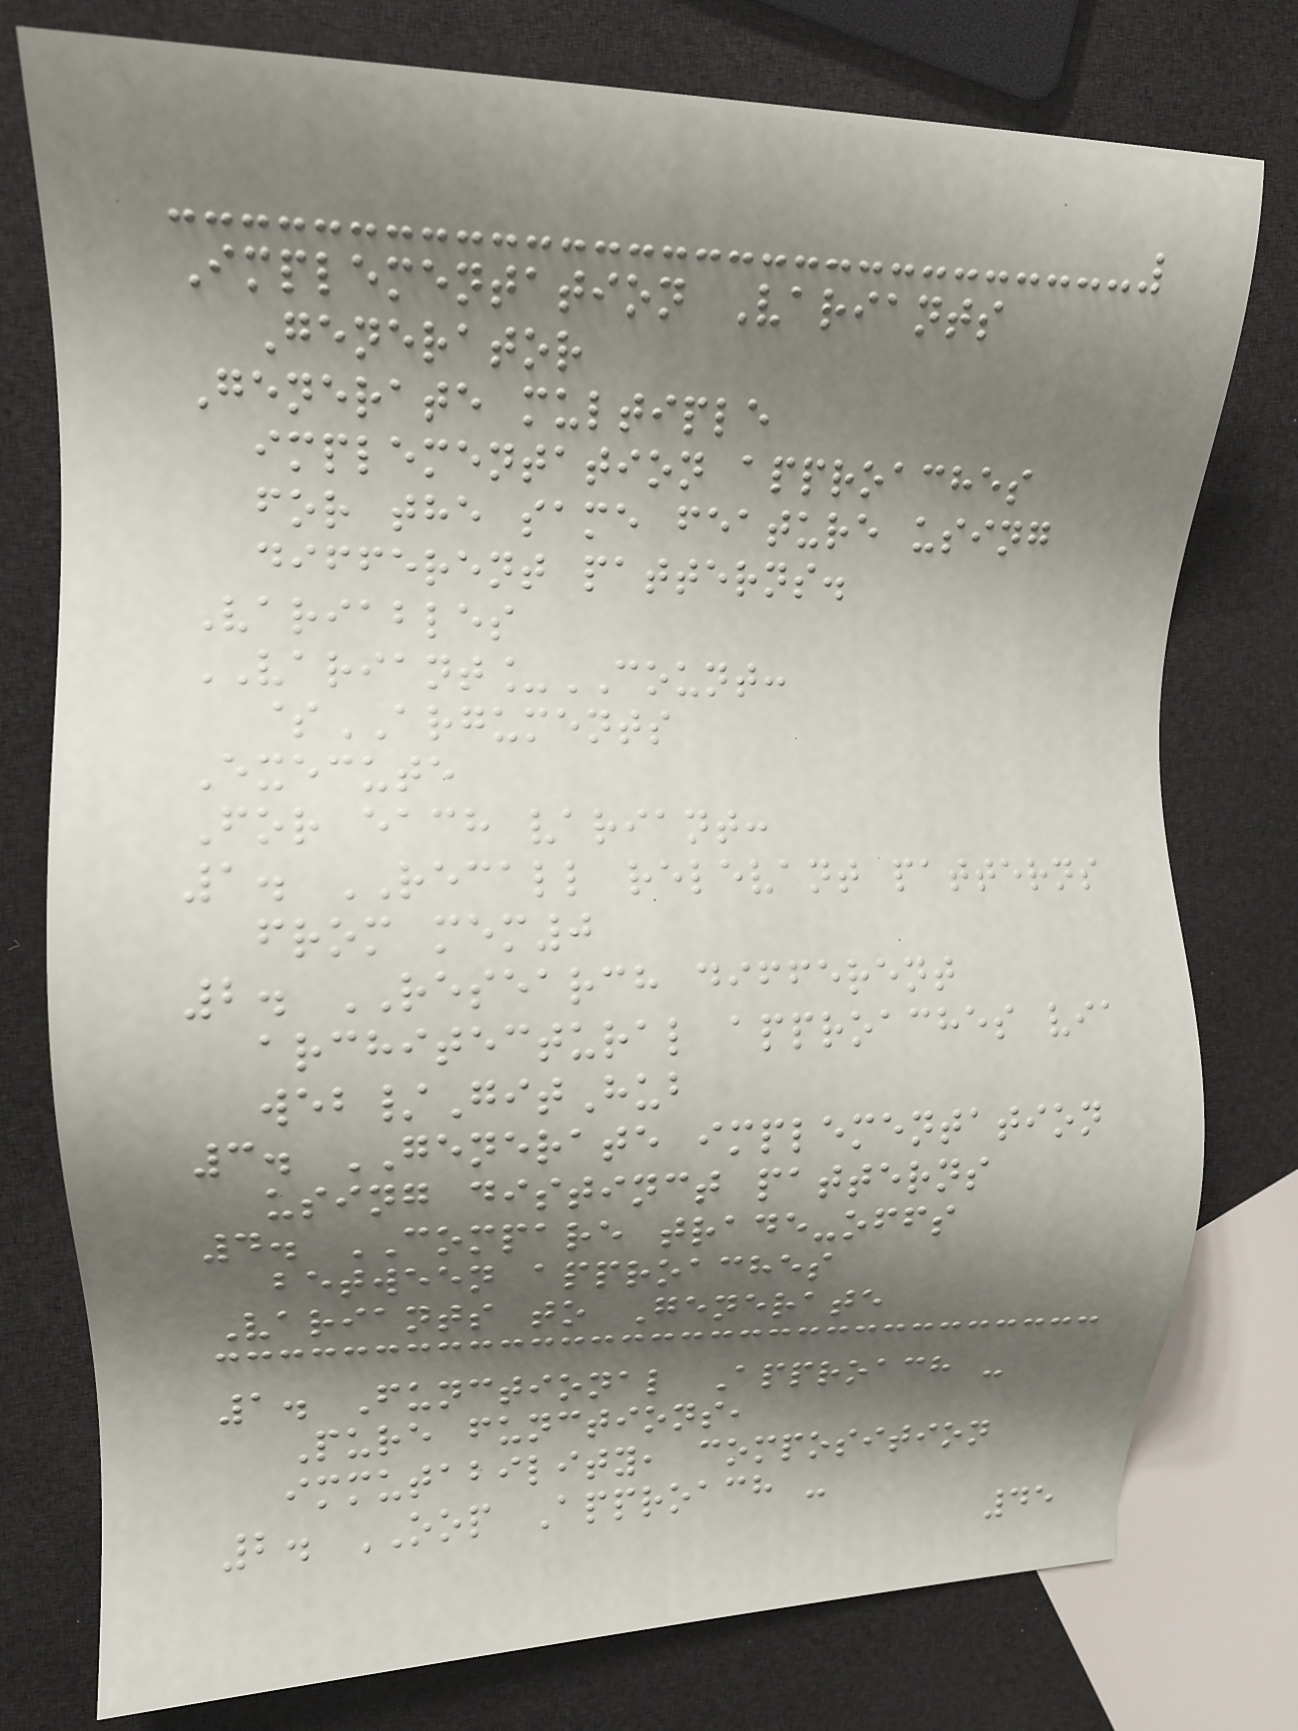Implementation Variants
Generator
Generate multiple
implementation approaches
for the same feature using
different patterns.
Variables
VARIANT_COUNT:
$ARGUMENTS
Execute
For each variant:
1. RECALL relevant patterns
from mem0
2. RESEARCH different
architectural approaches via
web/GitHub
3. GENERATE implementation
using distinct patterns
4. COMPARE trade-offs
between approaches
Variants to Generate
1. Functional Approach -
Pure functions,
immutability, composition
2. OOP Approach -
45
